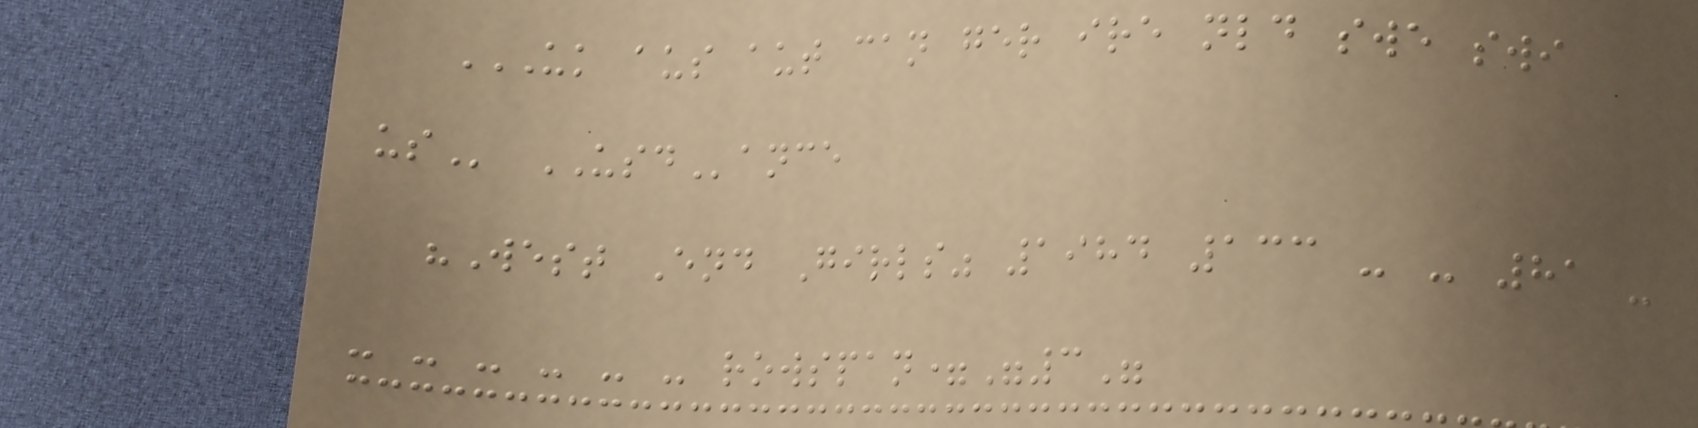UK AUS AUT CAN GER IRE NLD SWE SWI
US USDance
"West End Girls" 1984 133 - - 81 -
- - - - - - rowspan="3"
